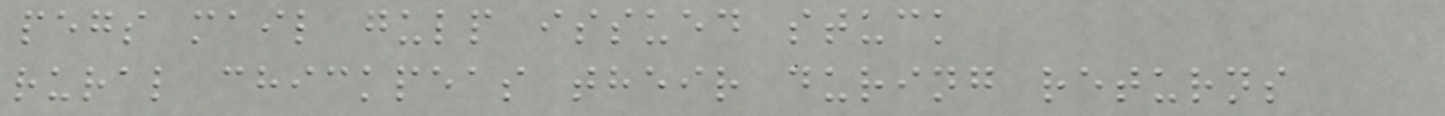pegs mail gulp issued stuck
rural chickpeas their during returns
